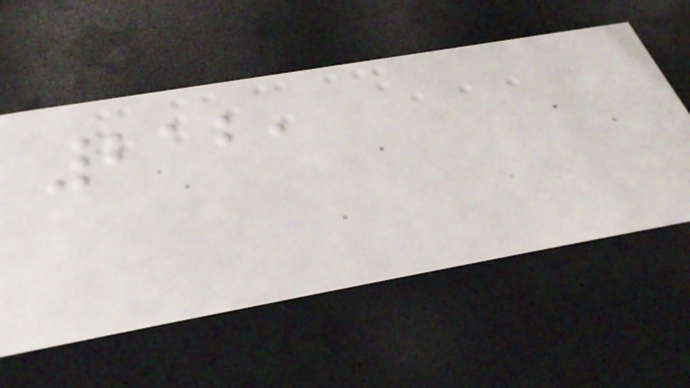212,
